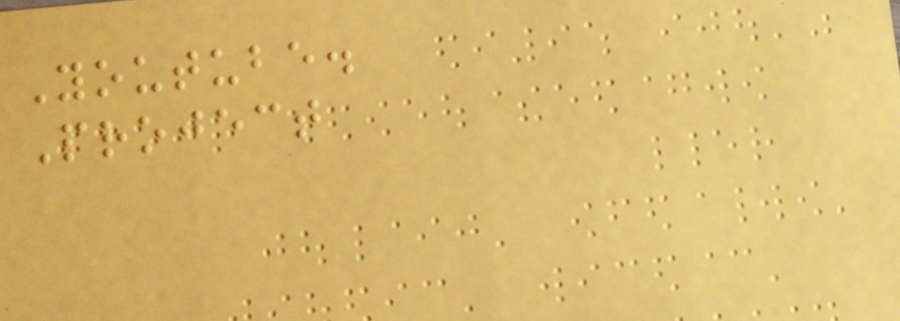Youtube.
Project
